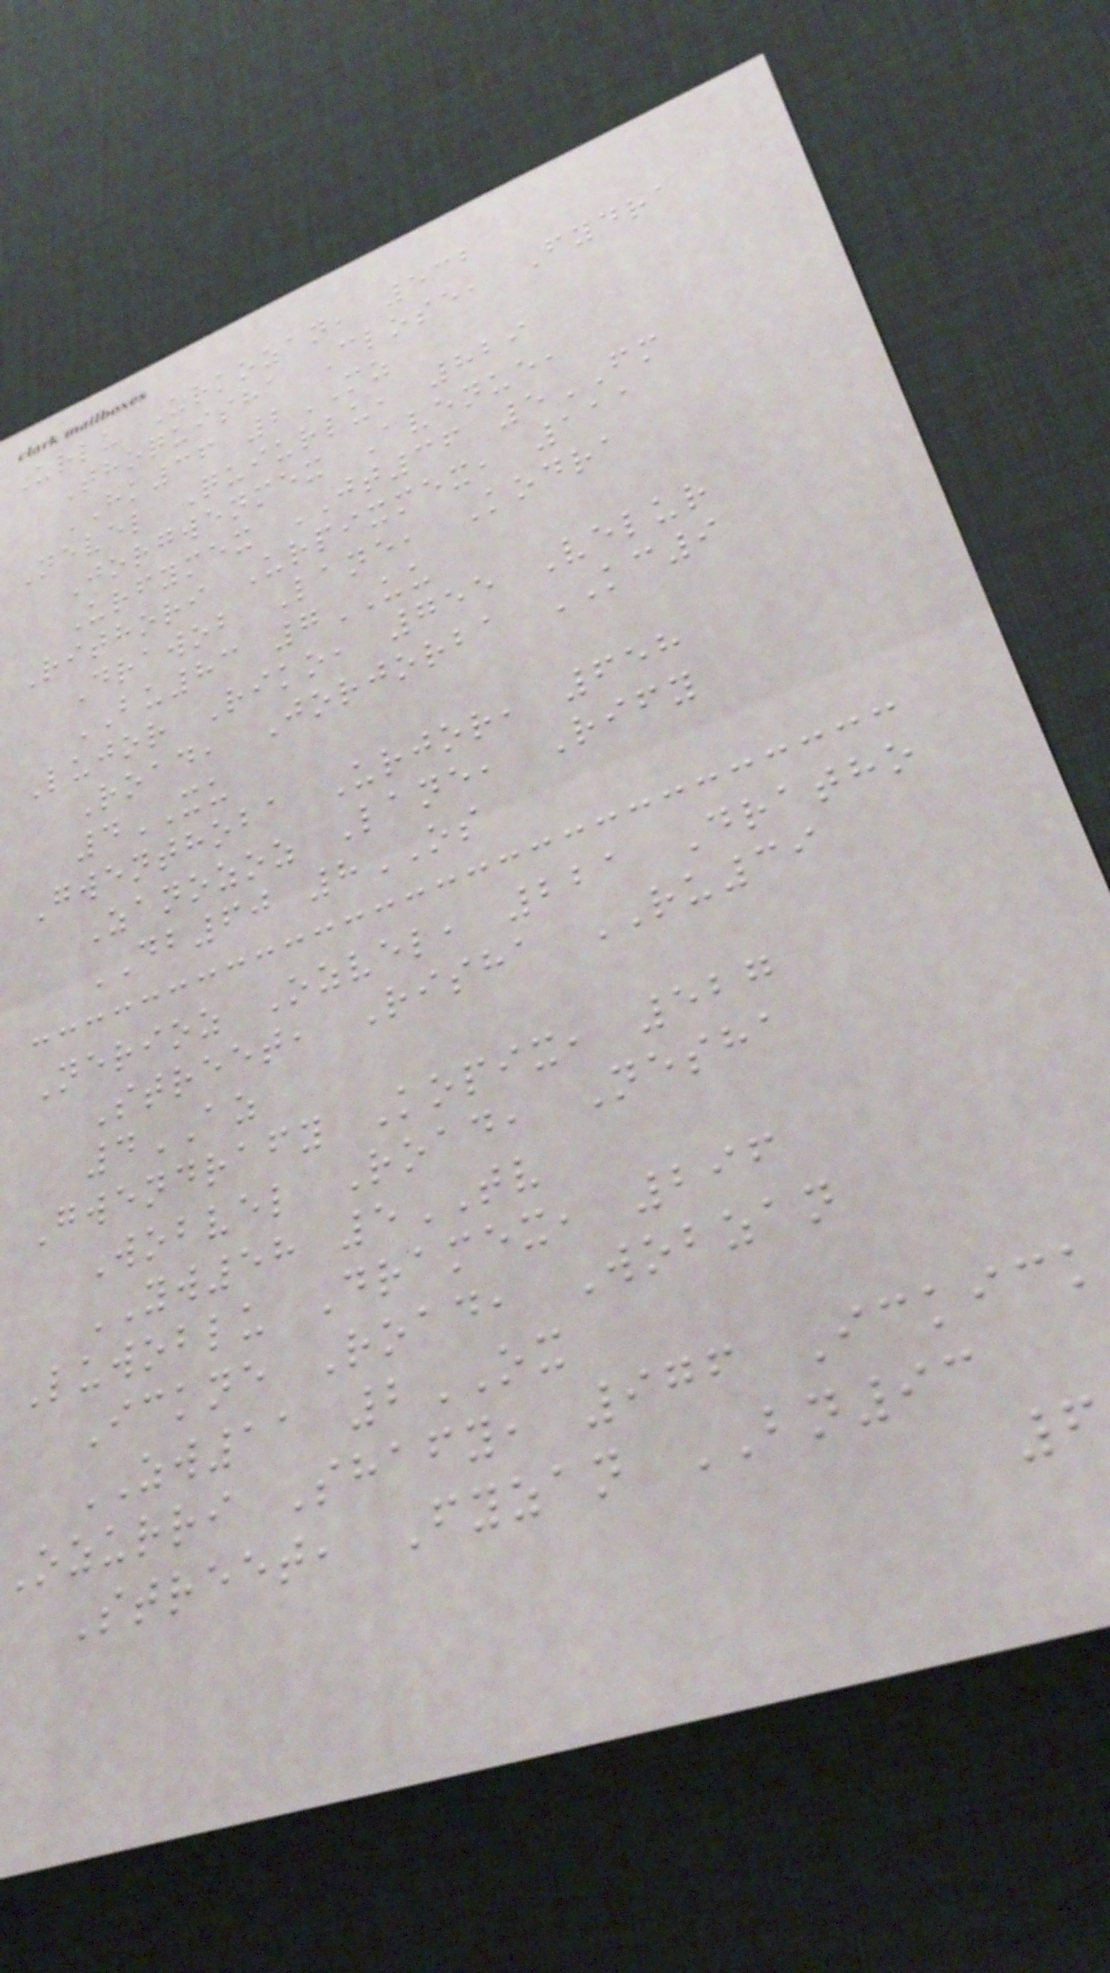Urlu Urkozan, 532
Thoquisha Close, Fydra
HK36 2MZ
Nevel Quiurlu, 829
Jorgwenmex Avenue,
Urfymex JT36 5FM
Rithori Urpixmex, 111
Drawob Lane, Kodra
BU83 7UU
Lujor Riko, 755 Velur
Road, Jorjorba KC9
4XU
Gwenthoba Urjor, 658
Zanozoz Lane, Rify
DB60 8OS
Nerioz Ozvel, 221 Dratho
Street, Risha RU39
4AZ
Gwendrafy Kopix, 527
Wobvel Road, Nesha
YW58 5TV
Luwoblu Dramex, 296
Ickne Road, Wobzan
ZW11 2OX
Ozurri Shafy, 976 Ickick
Street, Fyzan BN93
